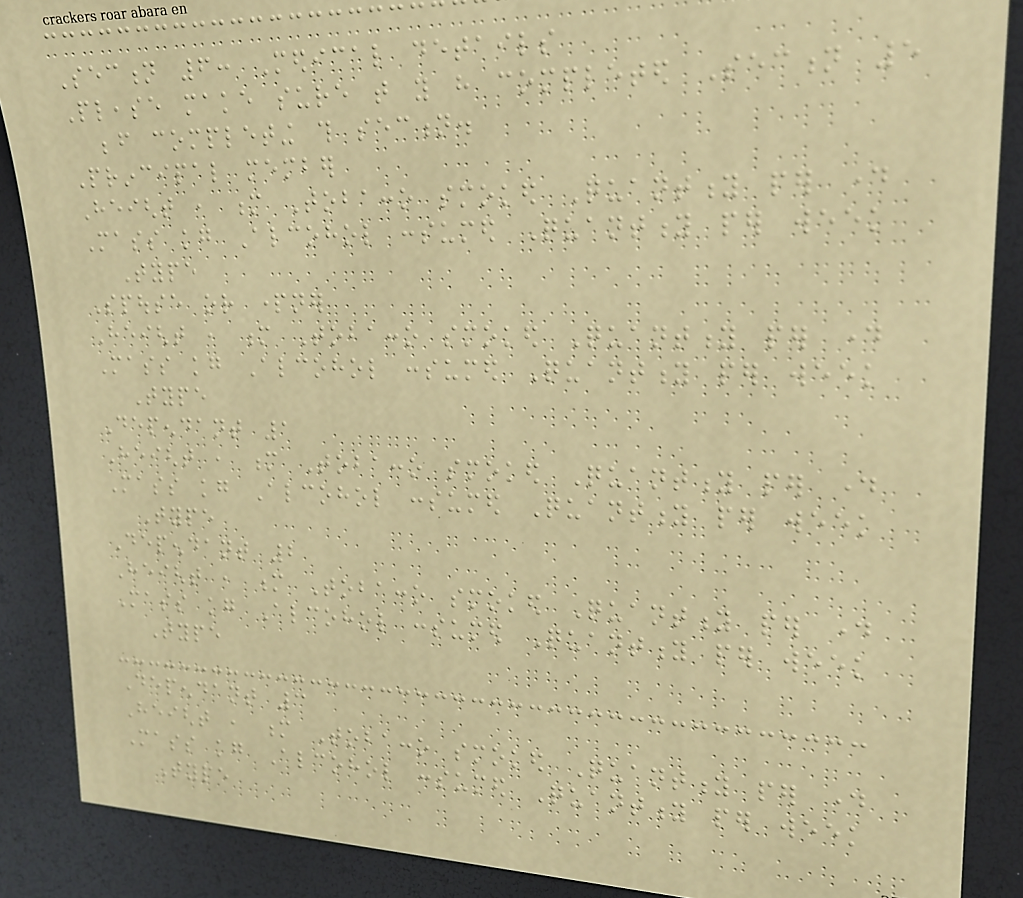Section 6: Medical details
Please make sure that you have completed Section 5
before completing this section.
Principal member
Height , m Tobacco smoked Quantity per day
Mass kg Alcohol consumed Quantity per week
Type
Spouse or partner
Height , m Tobacco smoked Quantity per day
Mass kg Alcohol consumed Quantity per week
Type
Dependant 1
Height , m Tobacco smoked Quantity per day
Mass kg Alcohol consumed Quantity per week
Type
Dependant 2
Height , m Tobacco smoked Quantity per day
Mass kg Alcohol consumed Quantity per week
Type
Dependant 3
Height , m Tobacco smoked Quantity per day
Mass kg Alcohol consumed Quantity per week
Type
